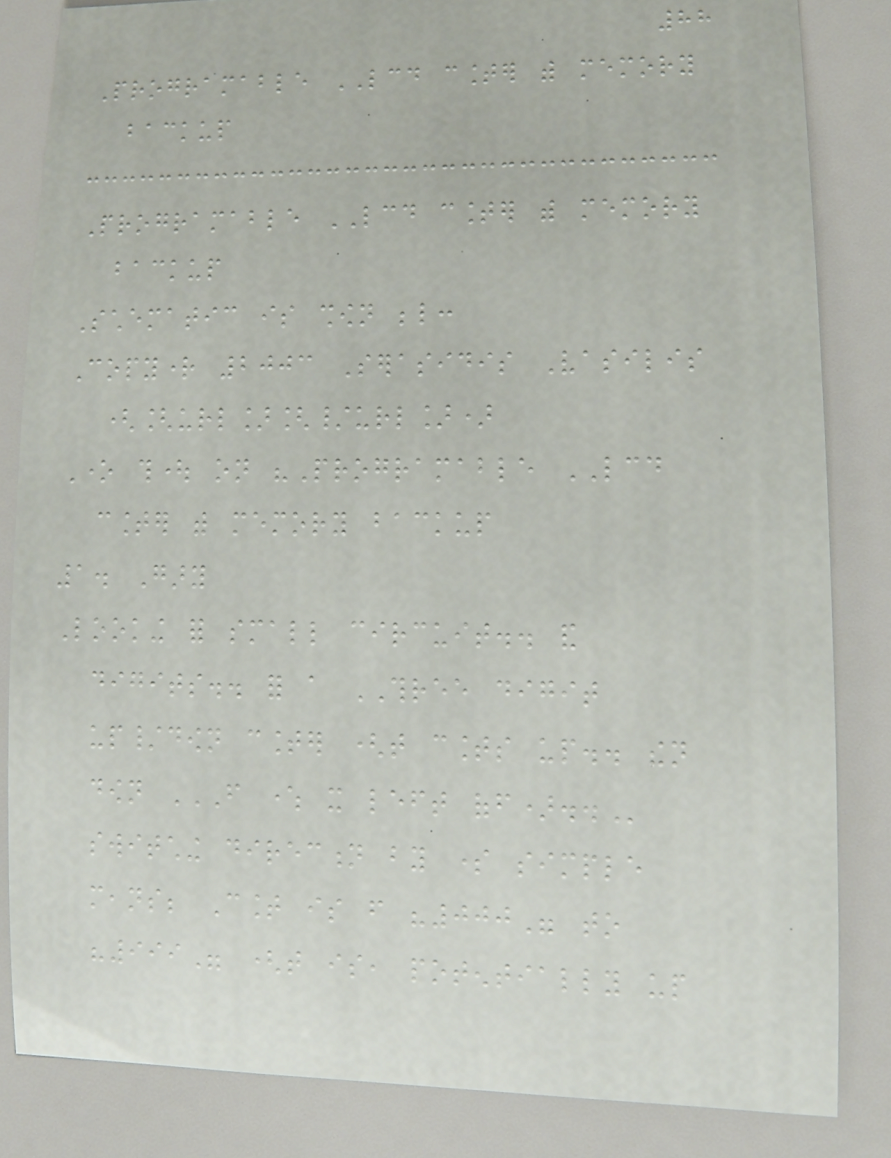88
Programable LCD counter with memory
backup
Programable LCD counter with memory
backup
Schematic is shown below:
Copyright 2003 Serasidis Vasilis
([url][/url])
One thought on "Programable LCD
counter with memory backup
1. Gary
Looking for small circuit.. and
digits.. for a THREE digit
up/down counter (that counts up.. then
down FROM WHERE IT LEFT OFF)..
switching direction by some simple
means; Count is from "000" to
"999" (that is, potentially up
